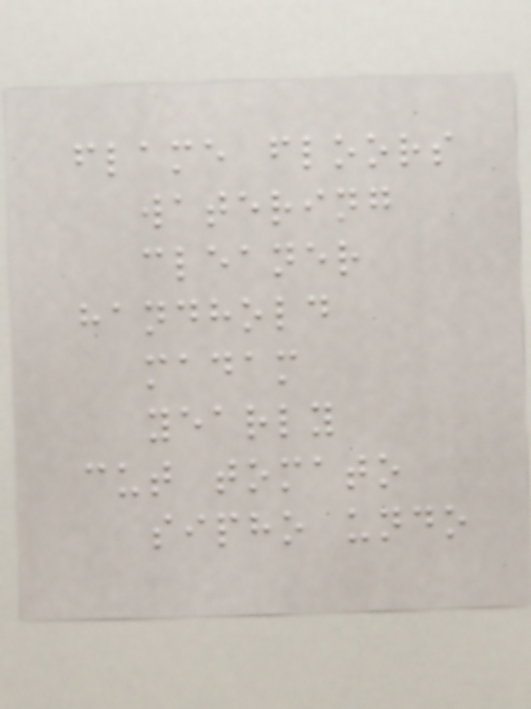flame floors
watering
cleaner
handhold
madam
yearly
cut tomato
sipho undo
